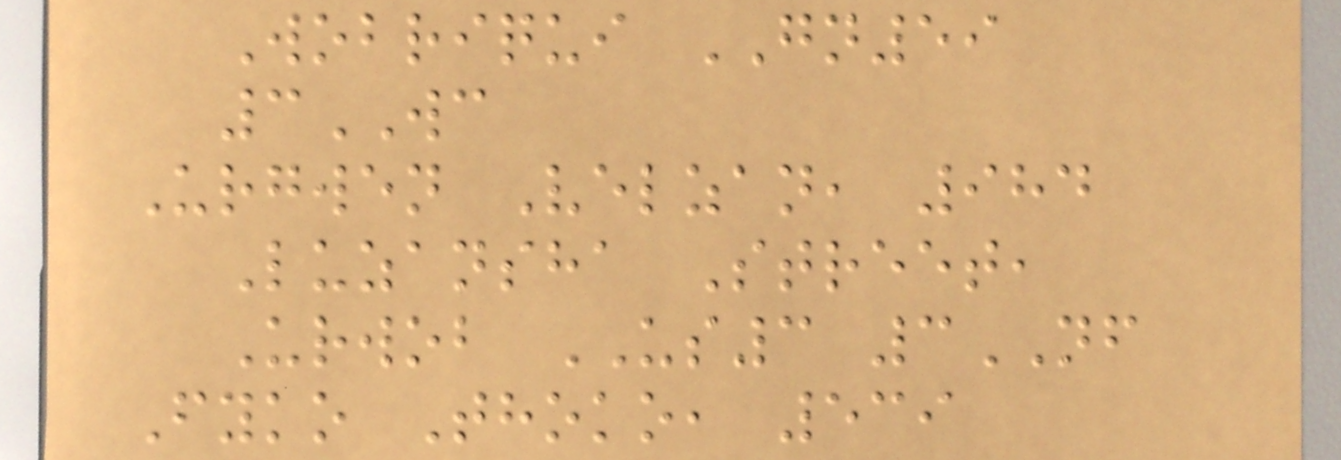Wobriqui GN59
3WC
Urgwen Velzan, 984
Luzansha Street,
Urwob US3 3NF
Fyko Thoko, 539
